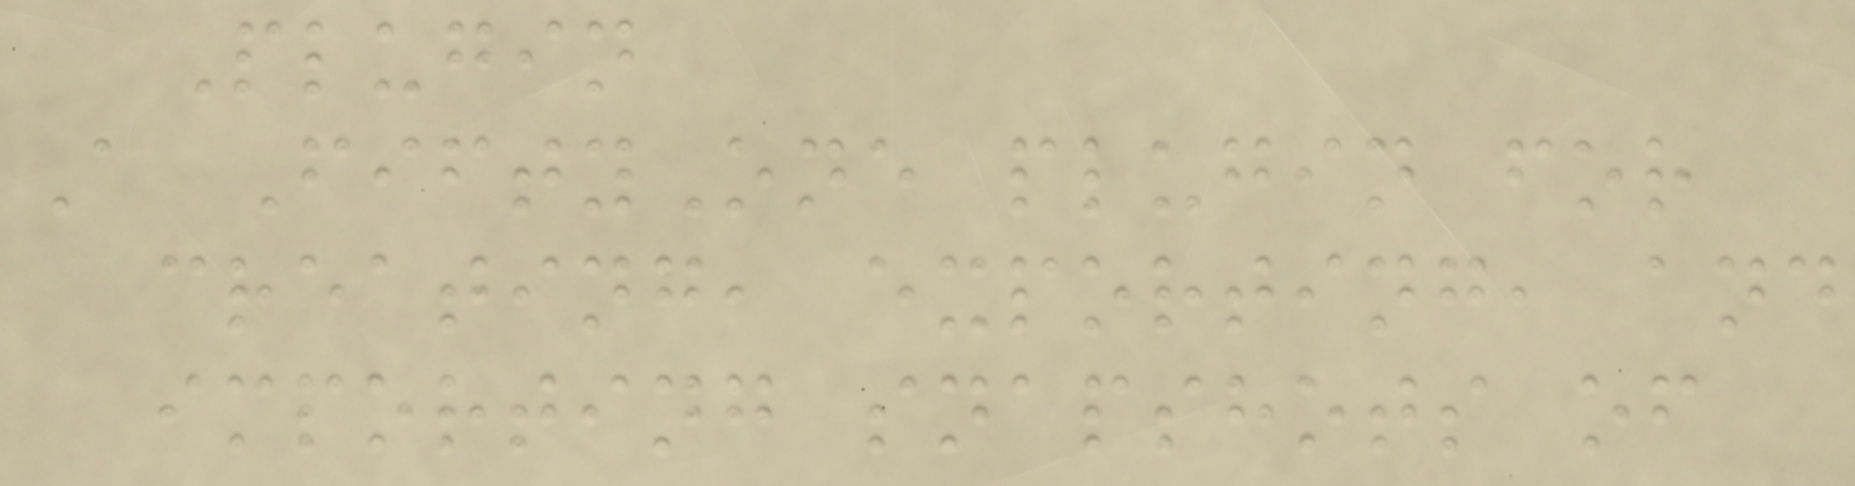Plugin
A FiftyOne plugin for
creating, exporting, and
importing snapshots of
